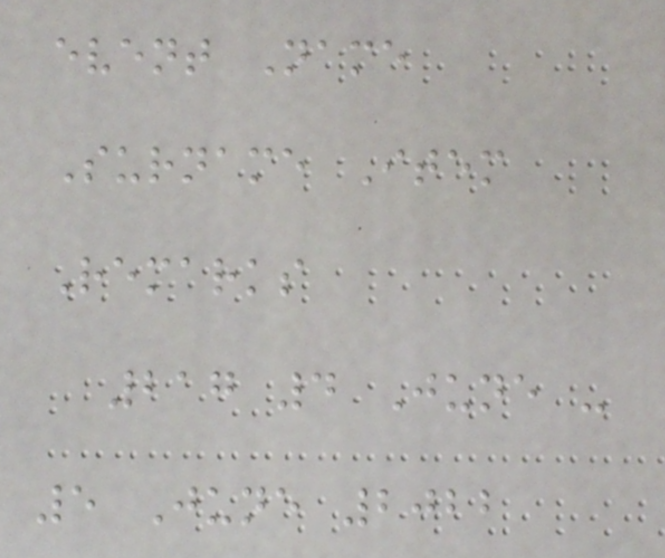event Name
Surname Item
Remarks
217 4 June -
5 June 2022
